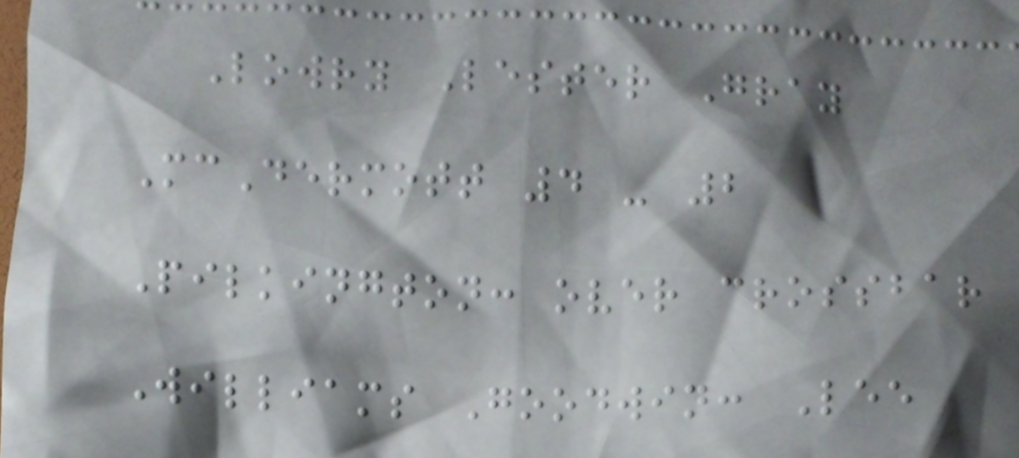Lowry Lester Gray
McDermott 4 - 2
Pilkington: over crossbar
Williams Goodwin: Lee
